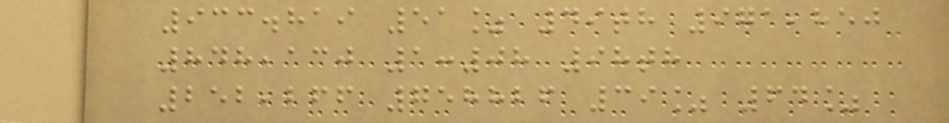933.819 51% 49th 971,850
848,130 1:08 98th
252,266 758826 39% 64%
